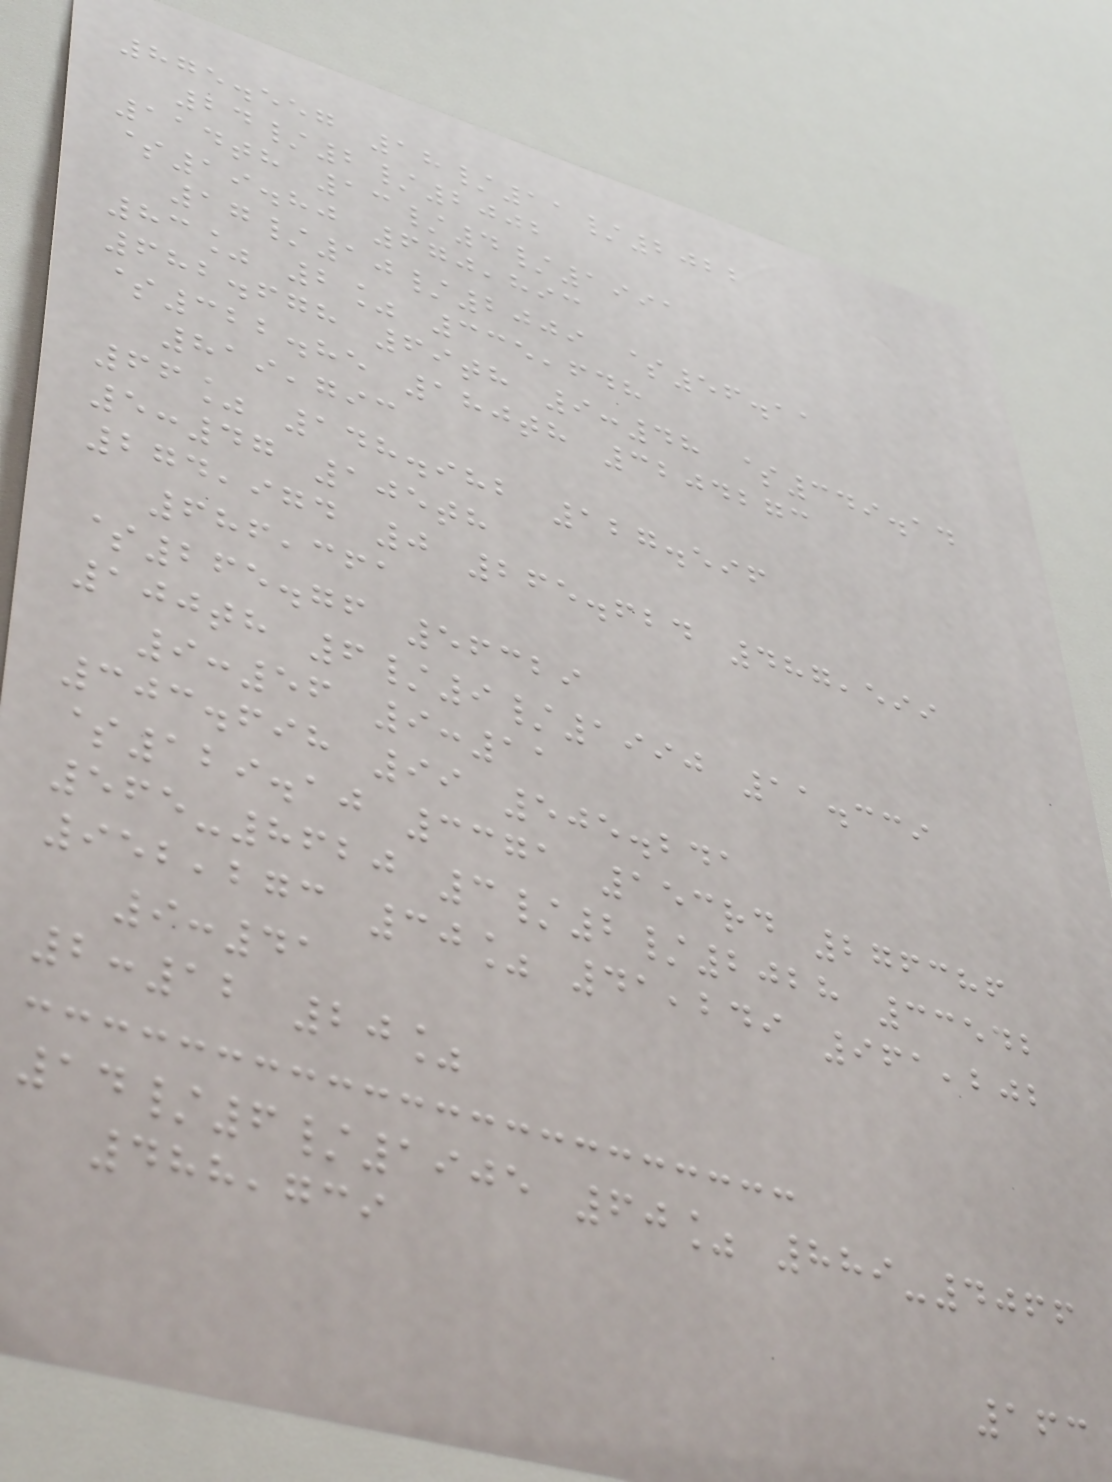875.557 18/11/2022
24/2/2002
114th 13/4/1991
$19.80 670,893
17/10/2009 $56.11
83% 2% 335,648
682.678 69th 9:48 $349.14
$322.85 180th 3204273
819,793
66% 148.982 127.596
5:47 105th
274,974 0 265.624 487,599
686,361
$265.76 56329
100th 6/9/1990 11.339
9:56 9:11
303.698 99 505.241
$129.10 3371 153rd 276386
565-8620 3/2/2028 33542
952,273 30% 41,249 961,202
9:41
2:12 20%
14/6/1905 60% 889-4066
488,739
163
